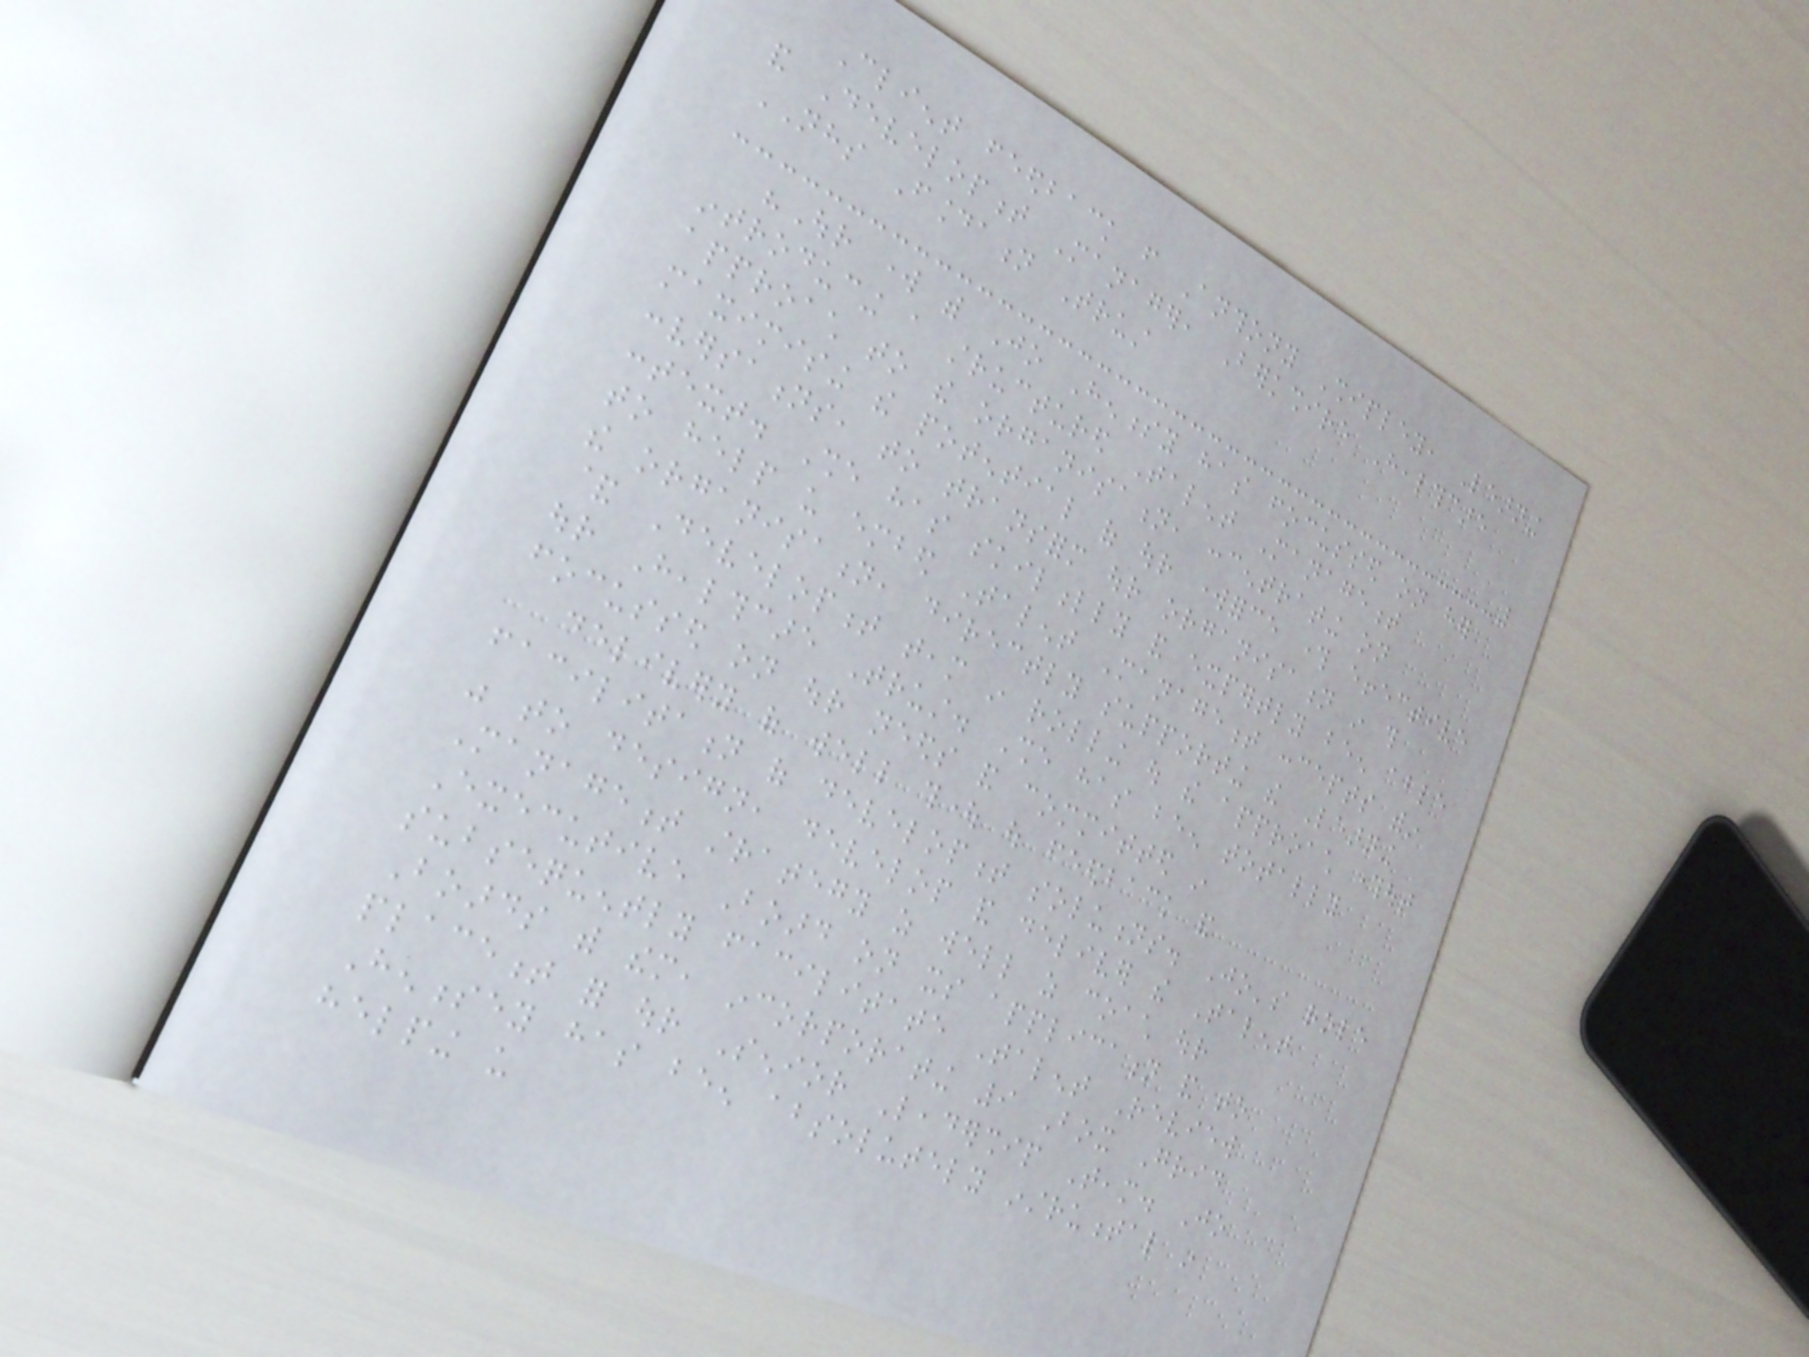Client feedback from Anthony Shipley, Learning
and Development Manager, Berkshire Healthcare
NHS Foundation Trust
"Our work with Jo Hennessy has focussed on her
introducing a structured Talent Management
approach to the organisation, concentrating on
maximising the potential of our workforce through effective
conversations, to transform our organisation in this
context. She has skilfully and expertly been able
to help us embed Talent Management concepts within
the organisation, directly supporting the Learning
& Development team in rolling out the approach throughout
our Healthcare Trust. She has been totally
focussed on our needs and committed in
delivery of well thought out feedback and
facilitation of development solutions. Jo's role
was to design, develop and deliver the Talent
Management strategy as well as coach our
Executive Board on its application and to
subsequently facilitate Talent Review
Boards with them, incorporating 9 Box Grid
placement for our Senior Leadership Team. Jo
Hennessey has been absolutely instrumental in
helping us
